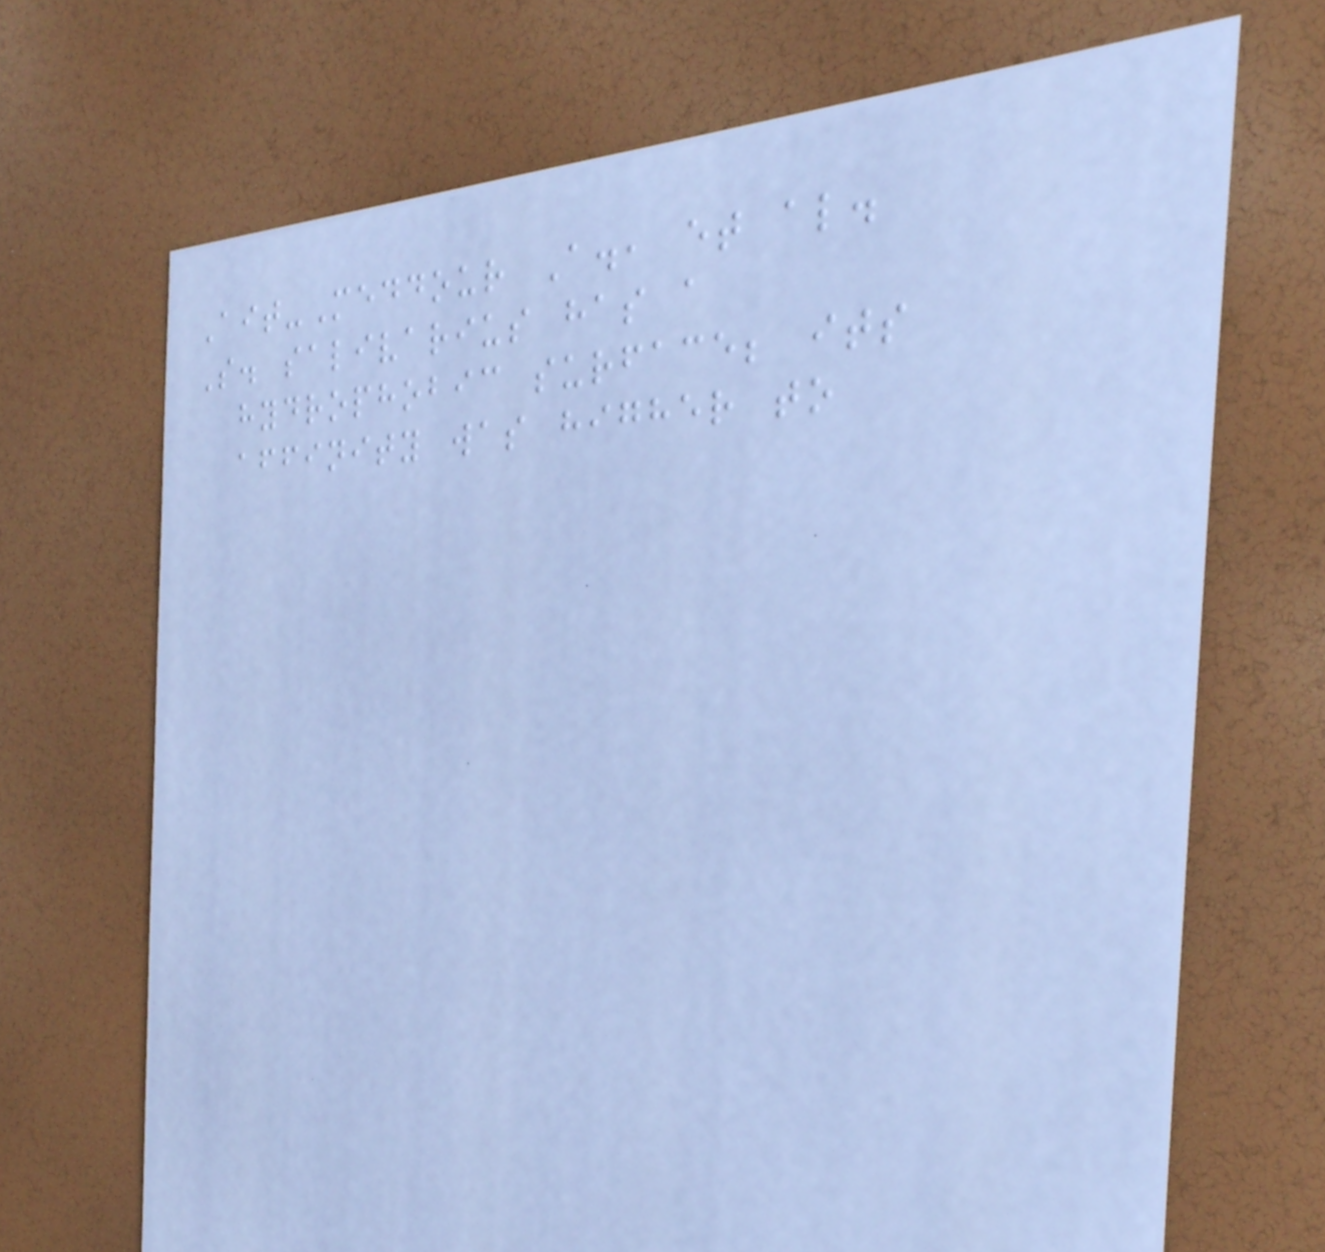Ait-Meddour A., et al.
S. salivarius has a
hydrophobic surface; its
affinity was higher to
